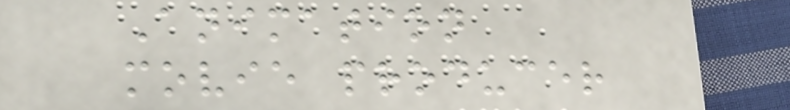Animation
movie producer
